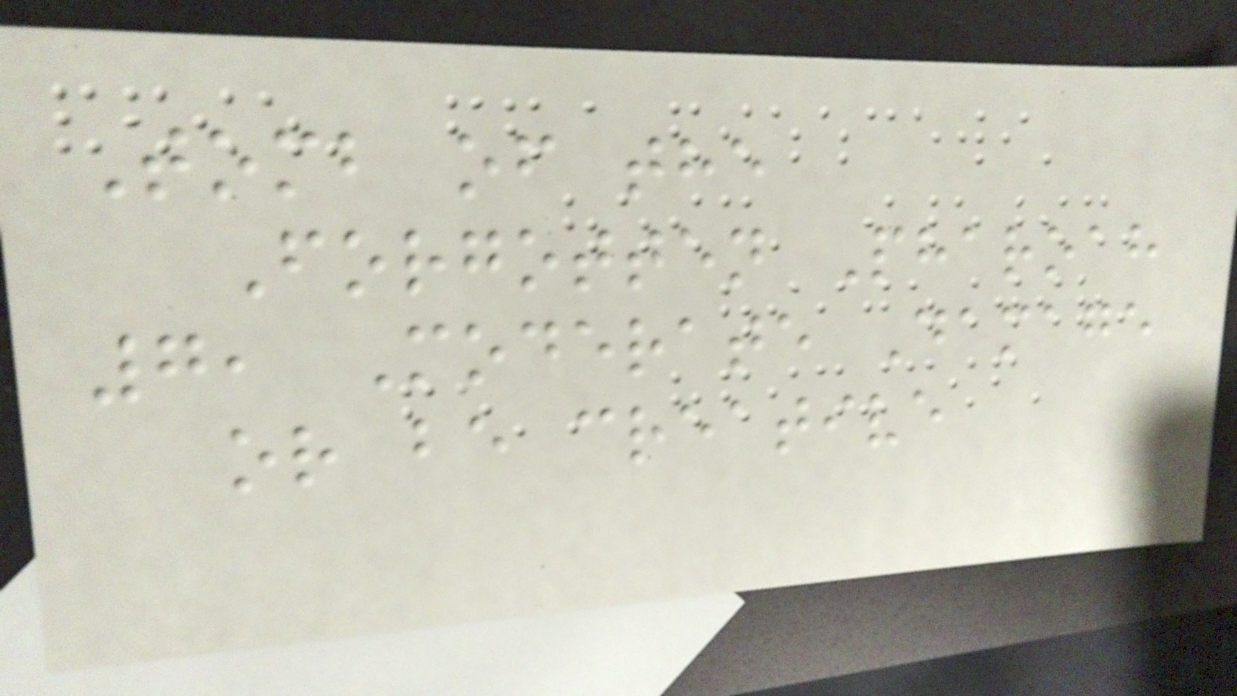Tomb of the
Forgotten Pharoah
7, Moderate Damage
or be creative
